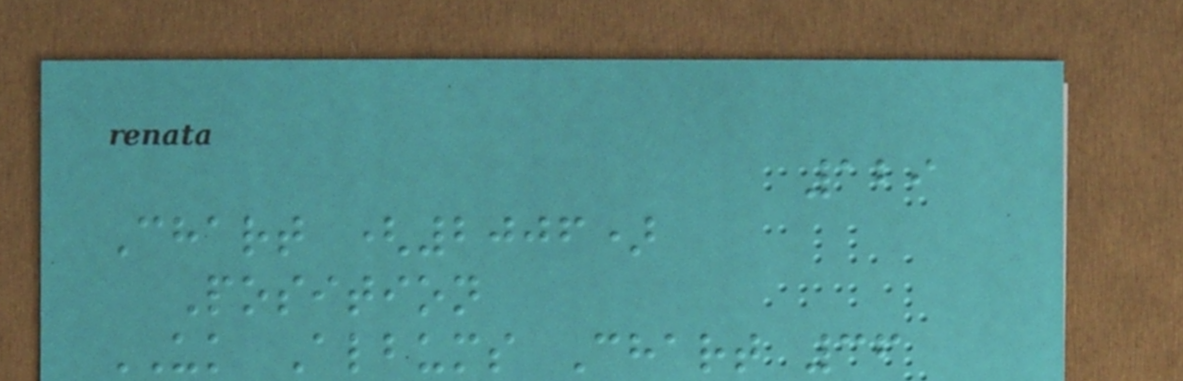129
Chart (2006)
Position
UK Albums Chart 36
